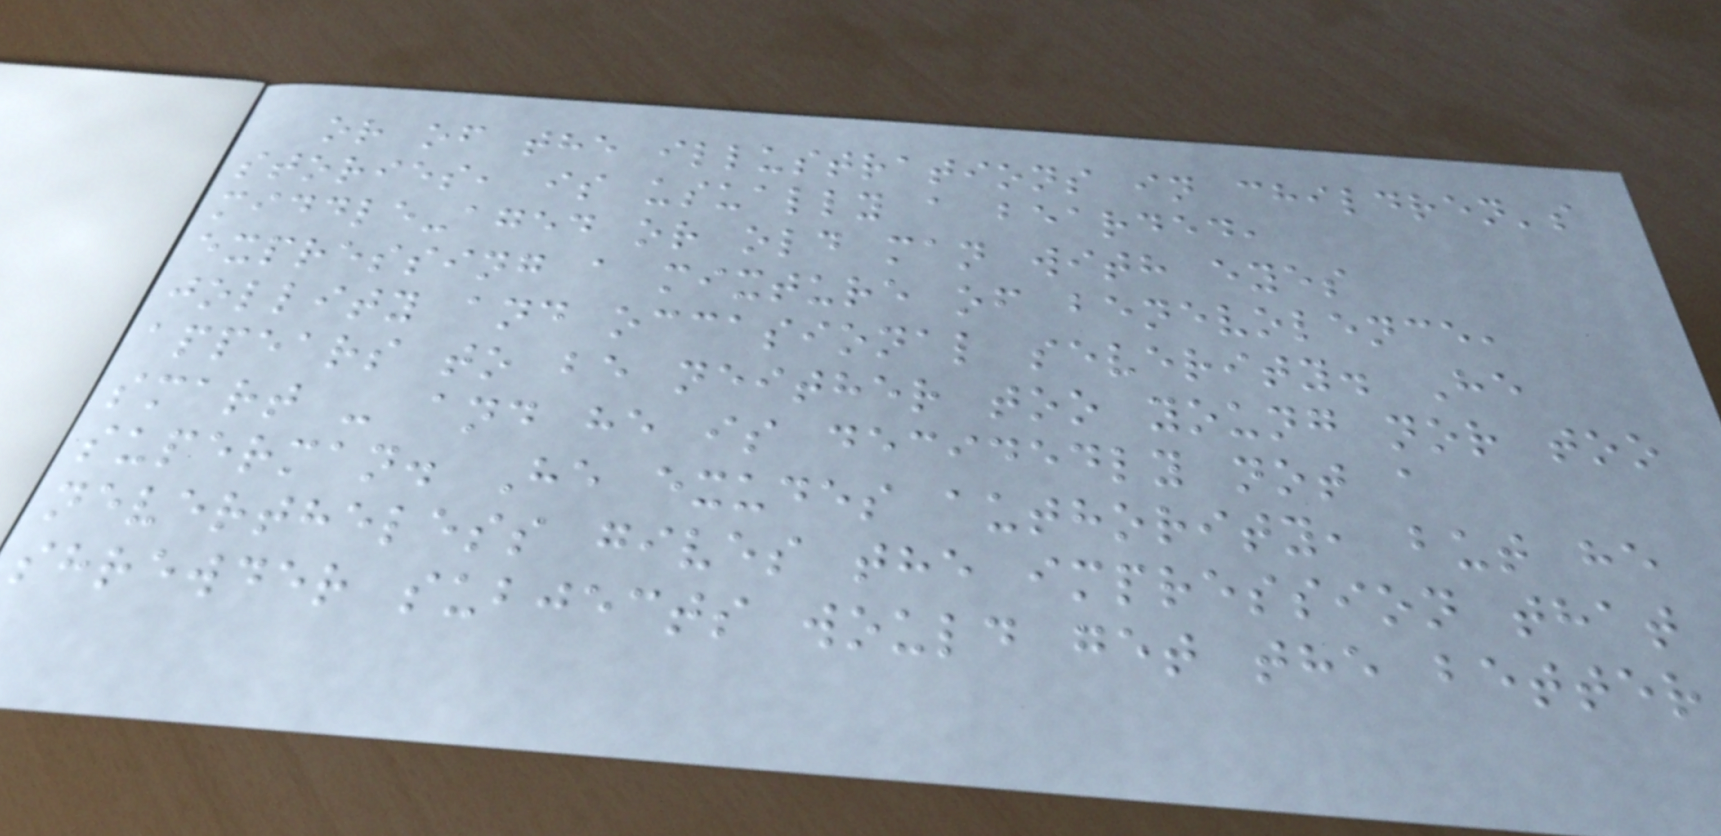or of the illustrations in children's
stories, is usually a bearded,
middle-aged or old man with eyes
expressing a mixture of benevolence,
jollity and occasional severity. He
appears to be neither too young nor too
smart - and he is decidedly not a
superman. He exudes authority, but he
nevertheless gives the impression that
shrewder subjects would get the better
